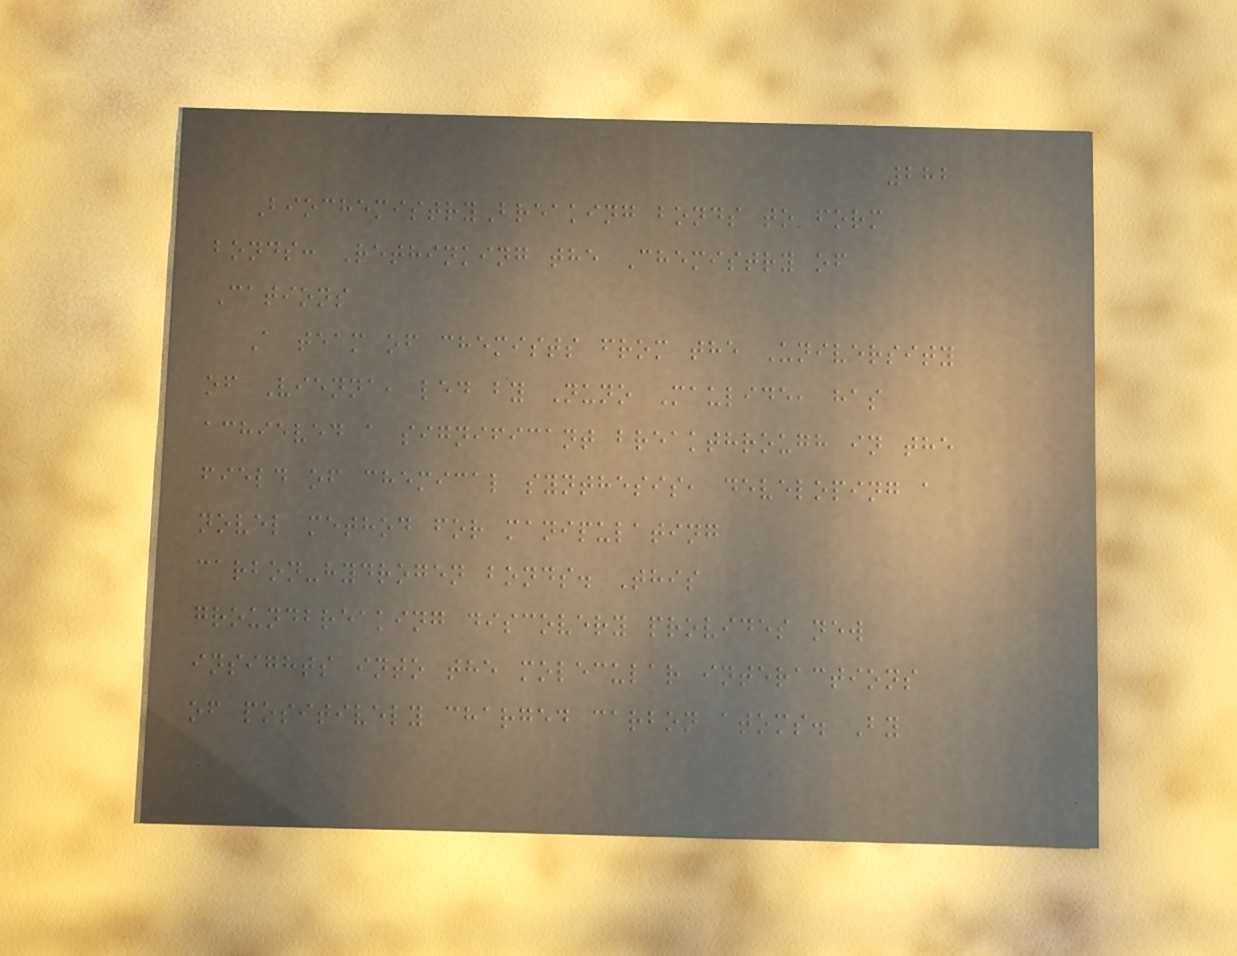282
BiochemistryBreaking bonds to form
bonds: Rethinking the Chemistry of
Cations
A team of chemists from the University
of Vienna, led by Nuno Maulide, has
achieved a significant breakthrough in the
field of chemical synthesis, developing a
novel method for manipulating
carbon-hydrogen bonds. This
groundbreaking discovery provides new
insights into the molecular interactions
of positively charged carbon atoms. By
